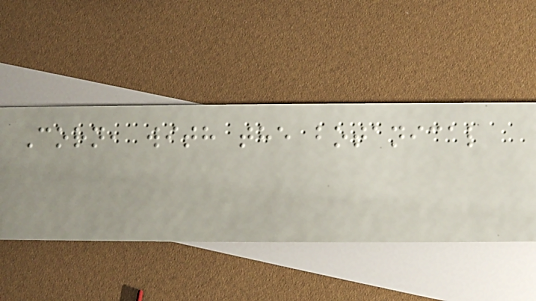Corn, with the botanical
